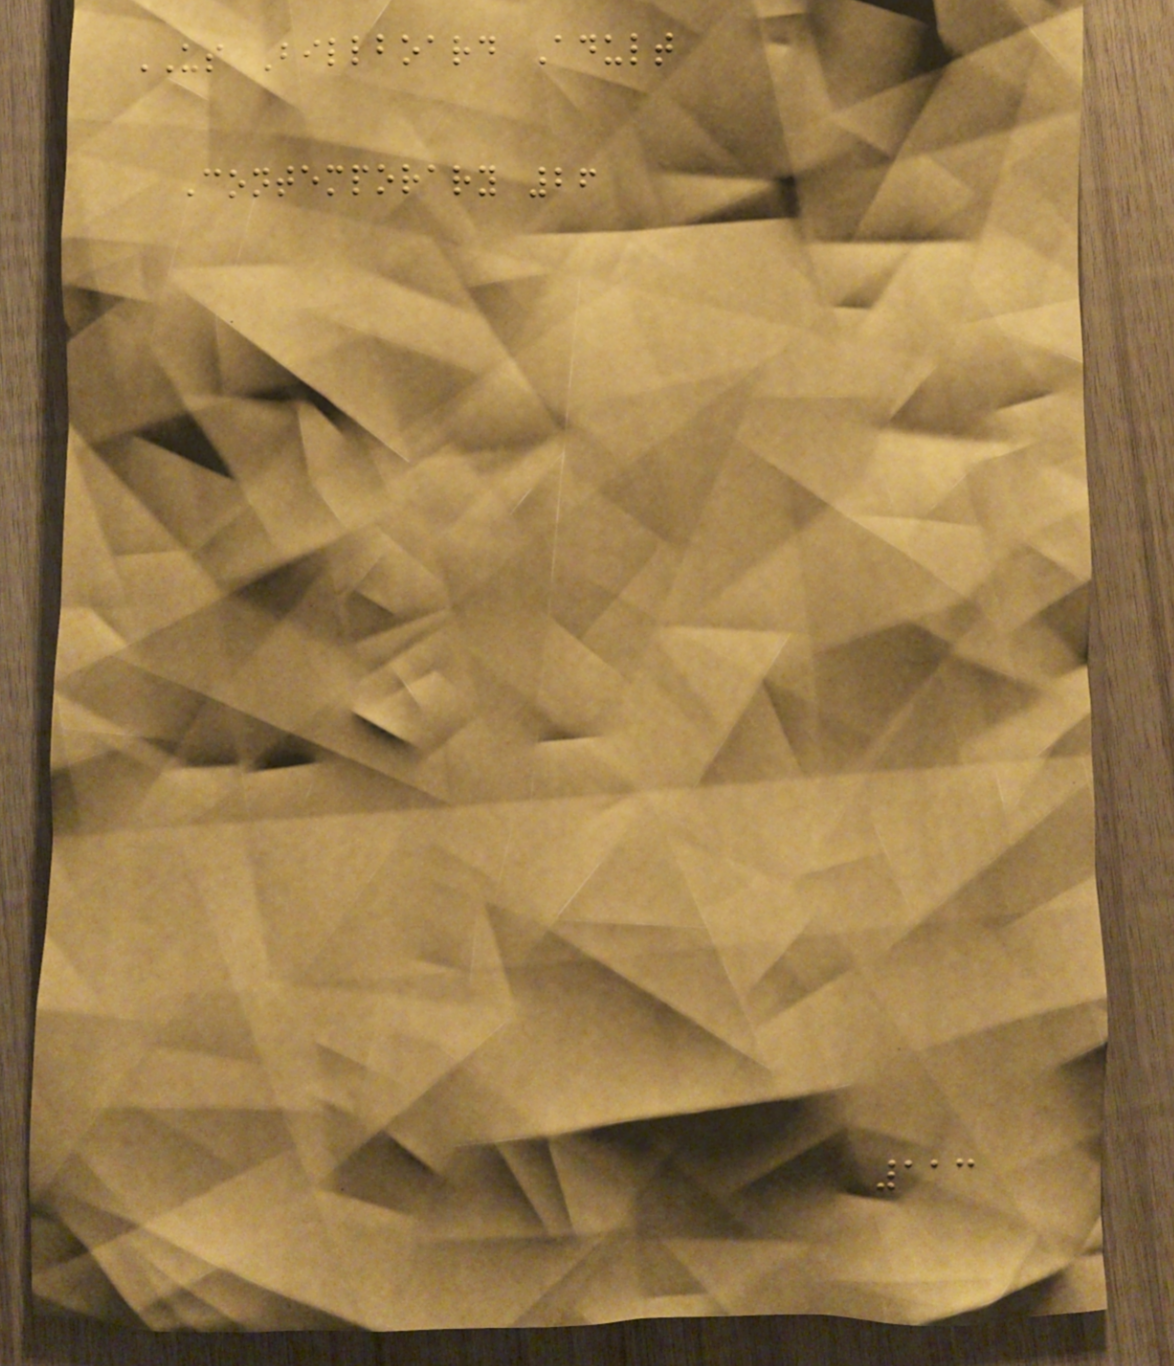US Billboard Adult
Contemporary 26
113
